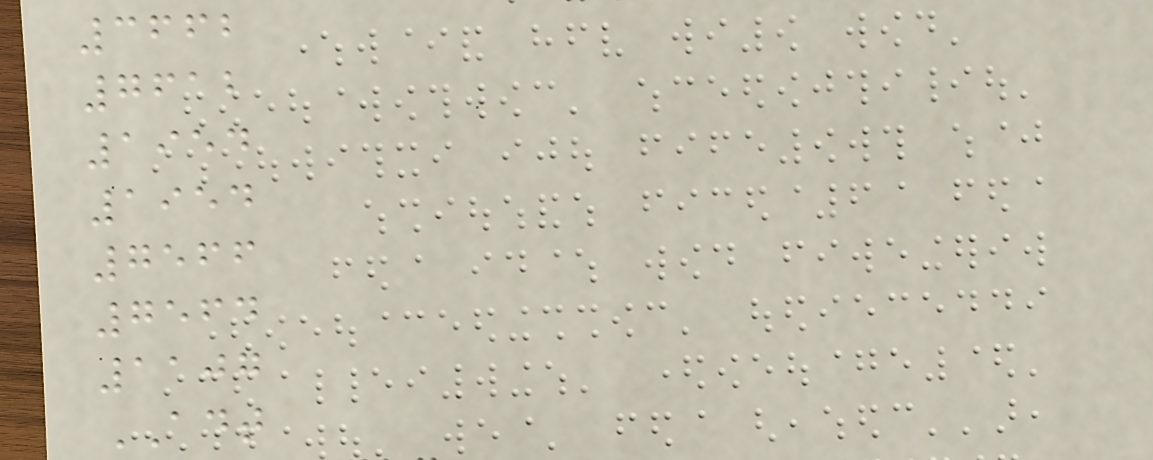3662
7612
1954
1954
7566
7564
1107
ADT
